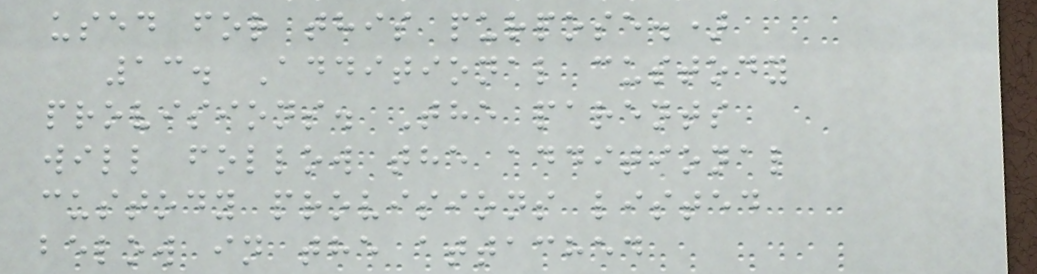used for this purpose.)
13. Additional custody
provisions. The parents
will follow the additional
custody provisions listed
below in the attached
